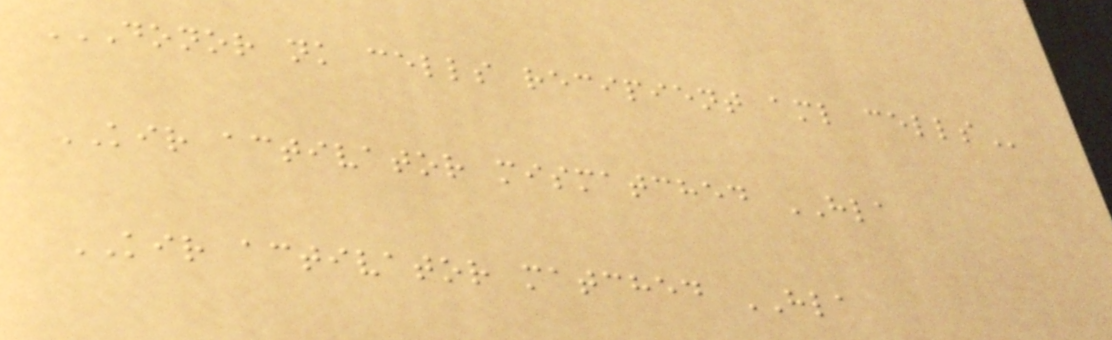DONOR NK CELLS RECIPIENT AML CELLS
KIR activator mismatched HLA
KIR activator matched HLA
